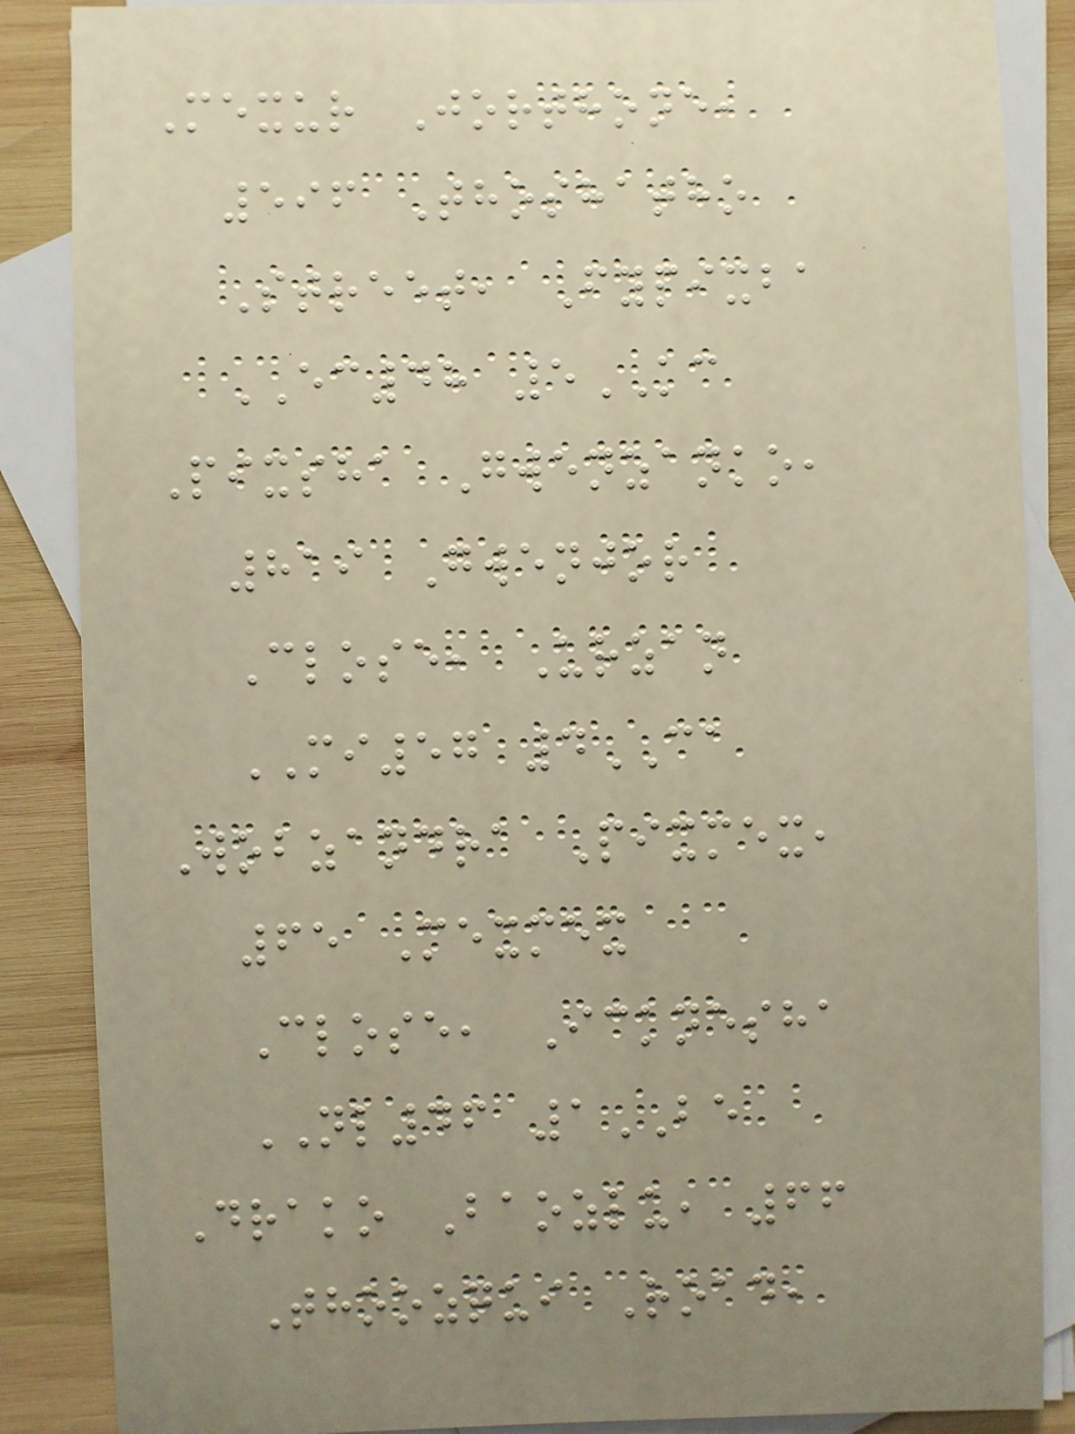Mexur Jorthone,
596 Thoshatho
Street, Fypixba
EC48 5KC
Pixsha Gwenzanko,
819 Gwenjor
Close, Urzan
MI57 4CA
Wobzandra Pixmex,
65 Mexmex
Close, Icknesha
NL46 1BE
Drako Baozlu, 66
Thoozqui Road,
